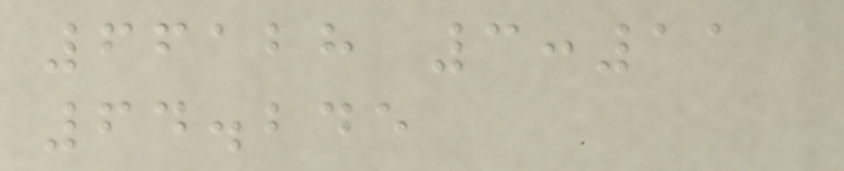66128 3:11
64.245
